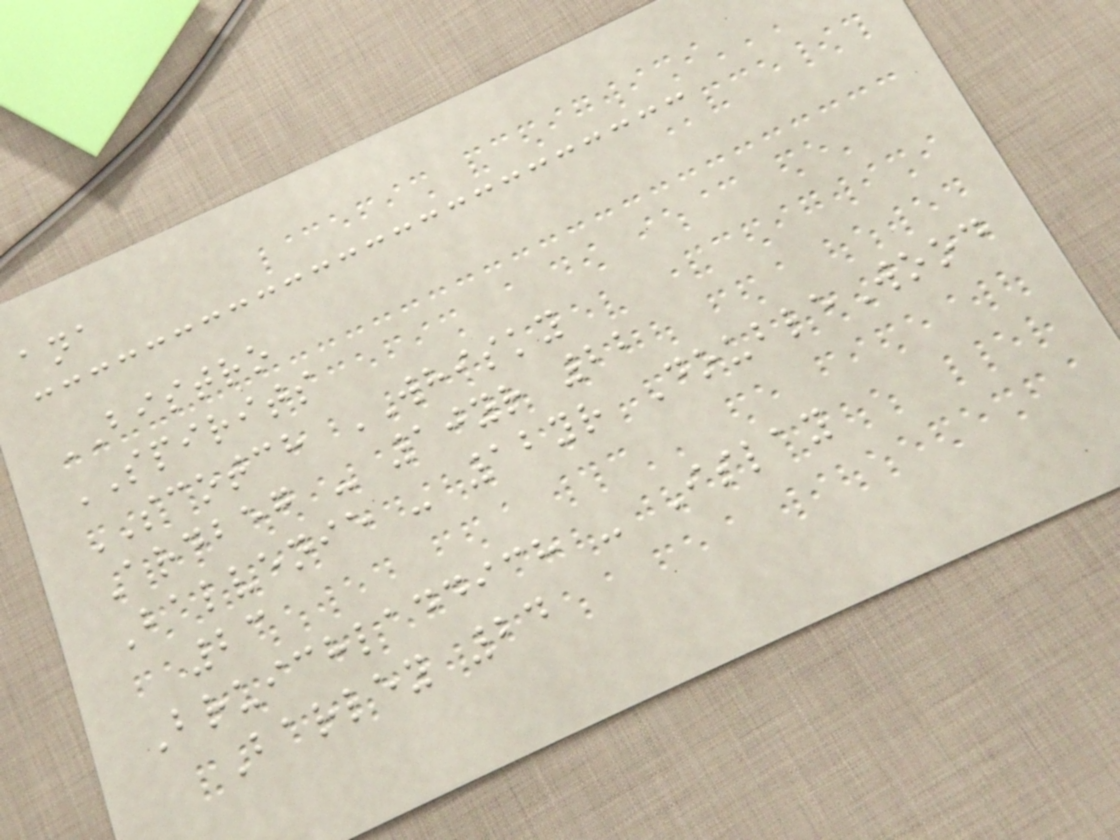ana
BISTRO
SPIRITS
SCOTCH WHISKY
Ardbeg - 10yr 22
Balvenie - 12yr DoubleWood
23
Bruichladdich - Islay
Barley 24
